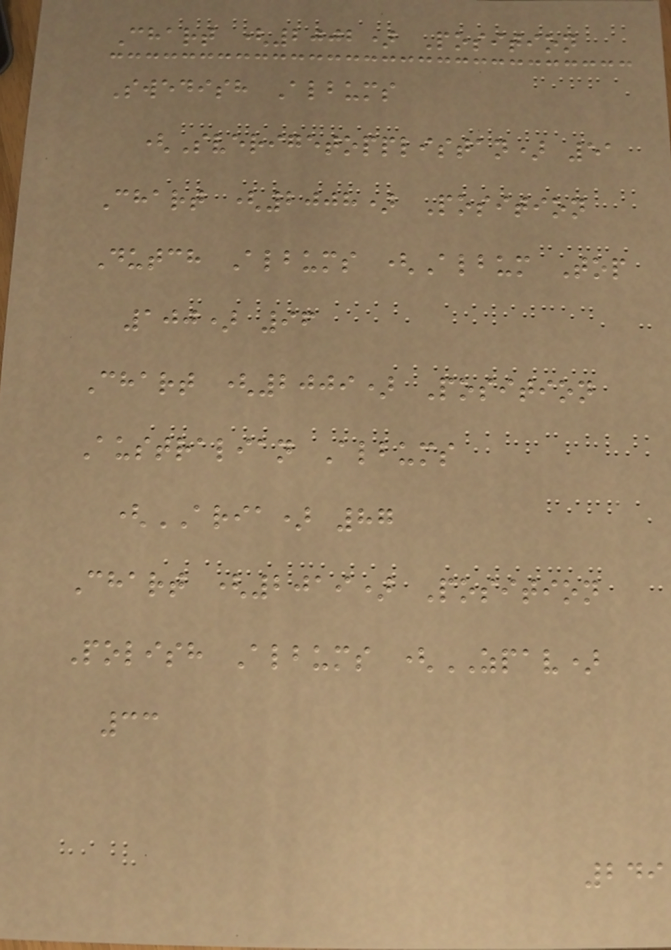Chart (2002) Position
Swedish Albums
(Sverigetopplistan) 51
Chart (2008) Position
Dutch Albums (Album Top
100) 96
Chart (2009) Position
Australian Albums
(ARIA) 87
Chart (2019) Position
Polish Albums (ZPAV)
33
249
